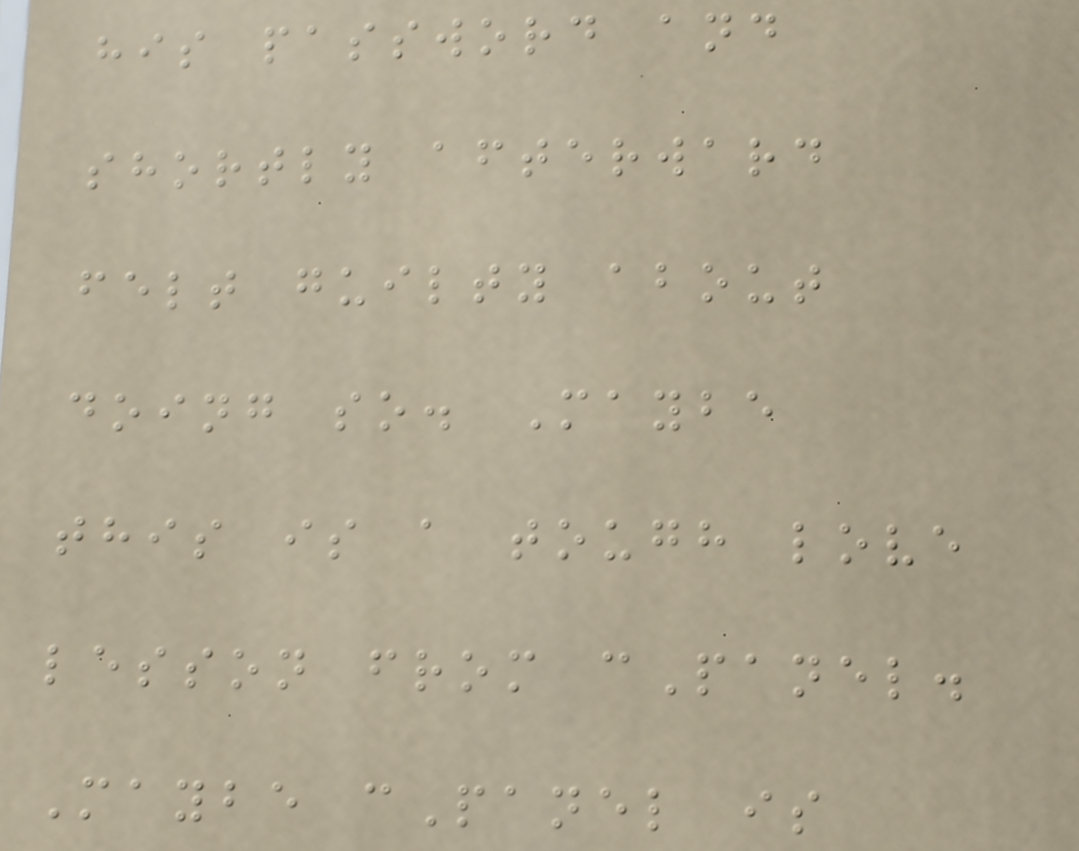his password and
shortly afterward
felt guilty about
doing so. Maybe
this is a tough love
lesson from cPanel.
Maybe cPanel is
